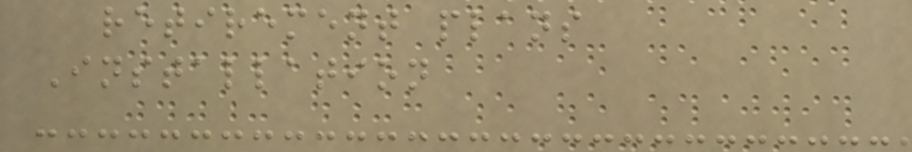retirement plans
Installation
